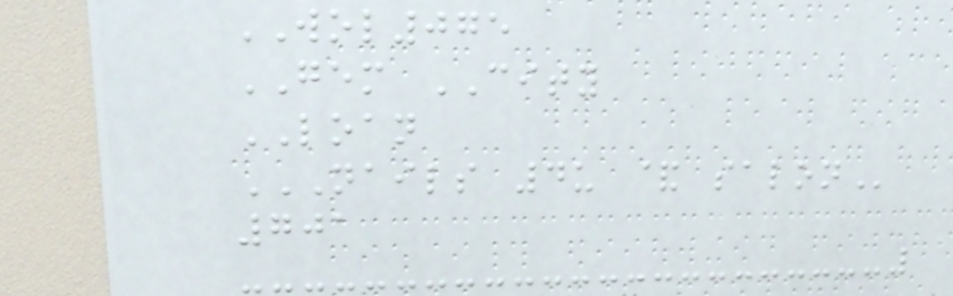WOL075
GEM CITY
LOAN
NAILS 4U & SALON
701
